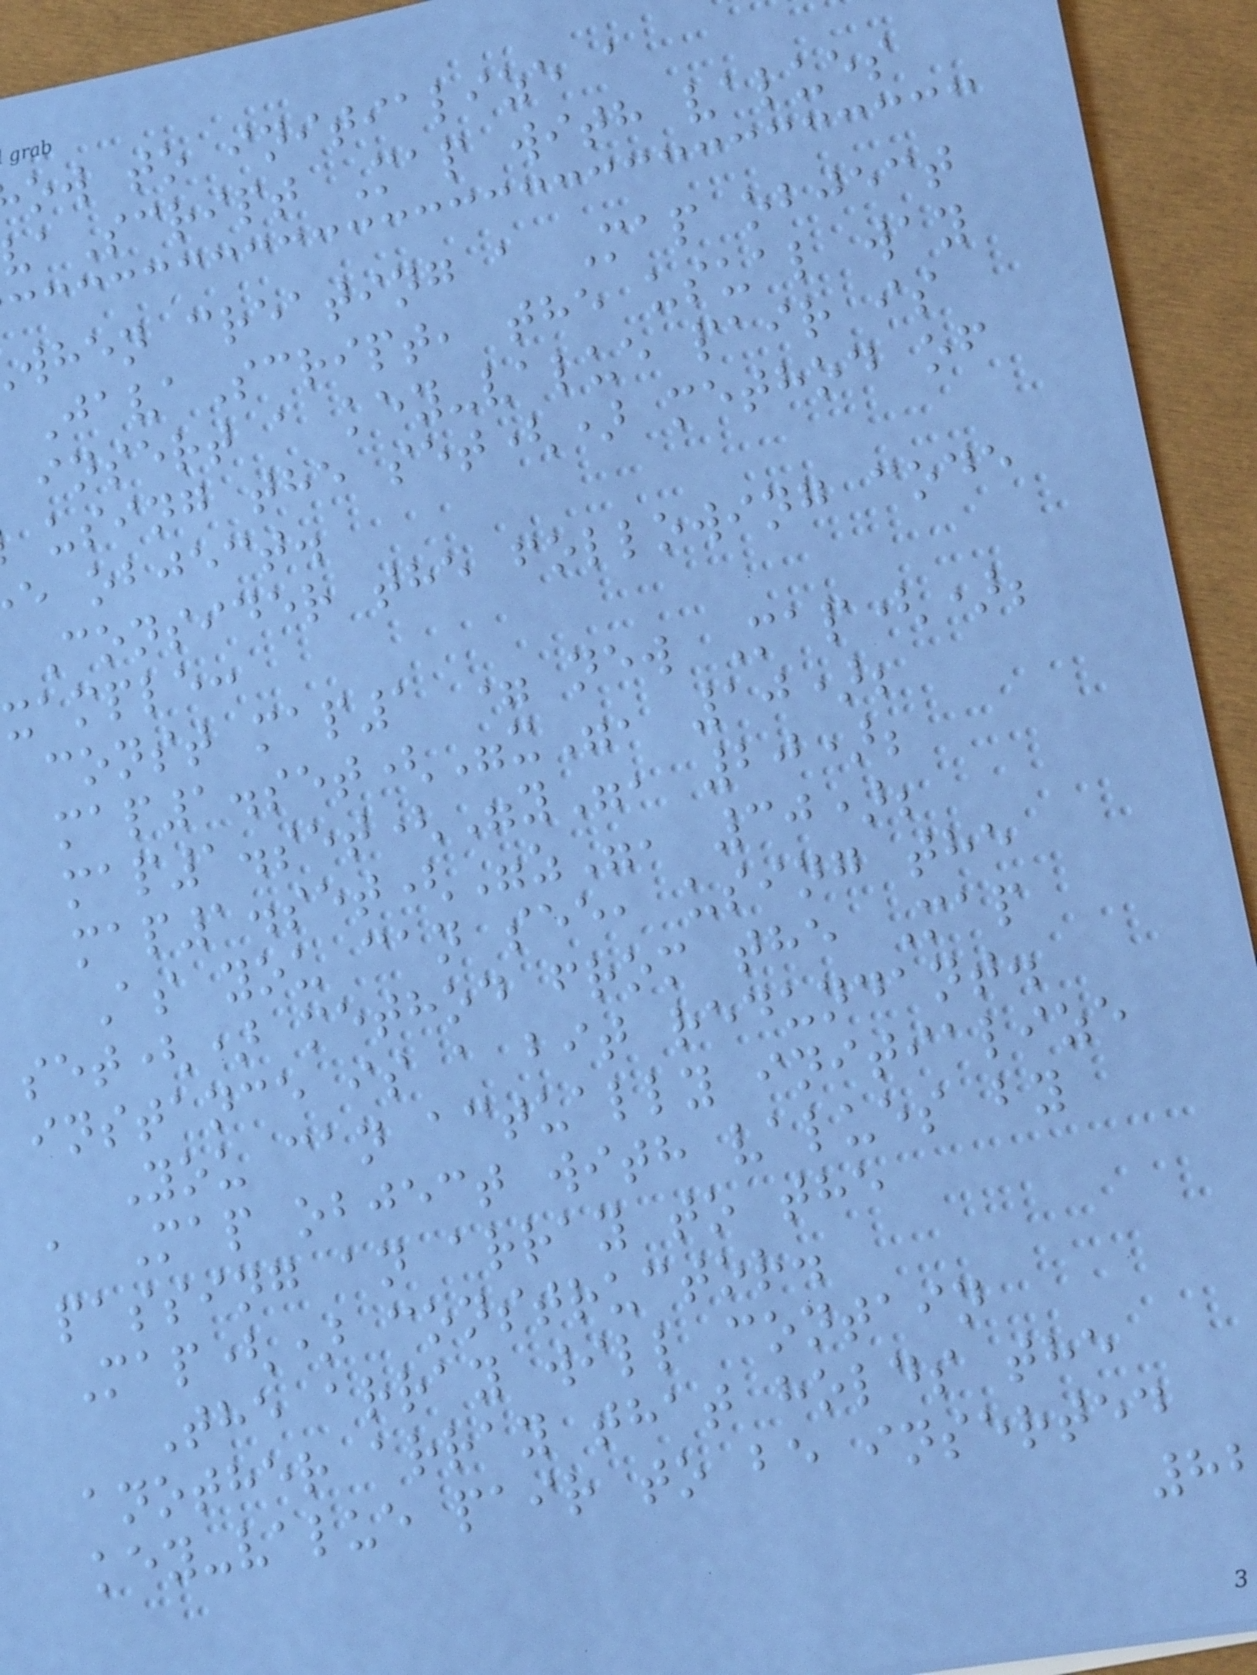ow to initialize a
vaScript Map with values
when creating a Map object
JavaScript, the usual way
insert a key-value pair is
using the set() method of
e object.
Consider the following code
xample:
const map1 = new Map();
map1.set("x", 10);
map1.set("y", 20);
map1.set("z", 30);
As you can see, using the
set() method from the Map
instance is a bit redundant.
You can actually initialize
a Map object with values by
passing an array to the
Map() constructor.
The array will contain
another array that holds the
key-value pair to be inserted
